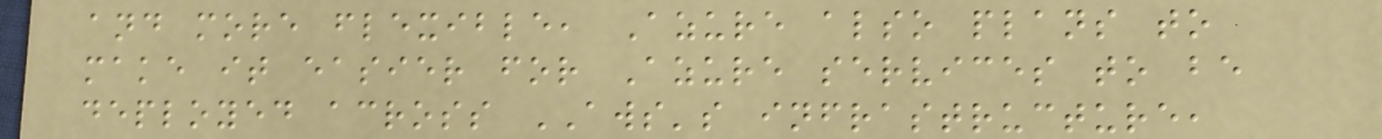and more flexible, Azure also plans to
make it easier for Azure services to be
deployed across AWS's infrastructure,
